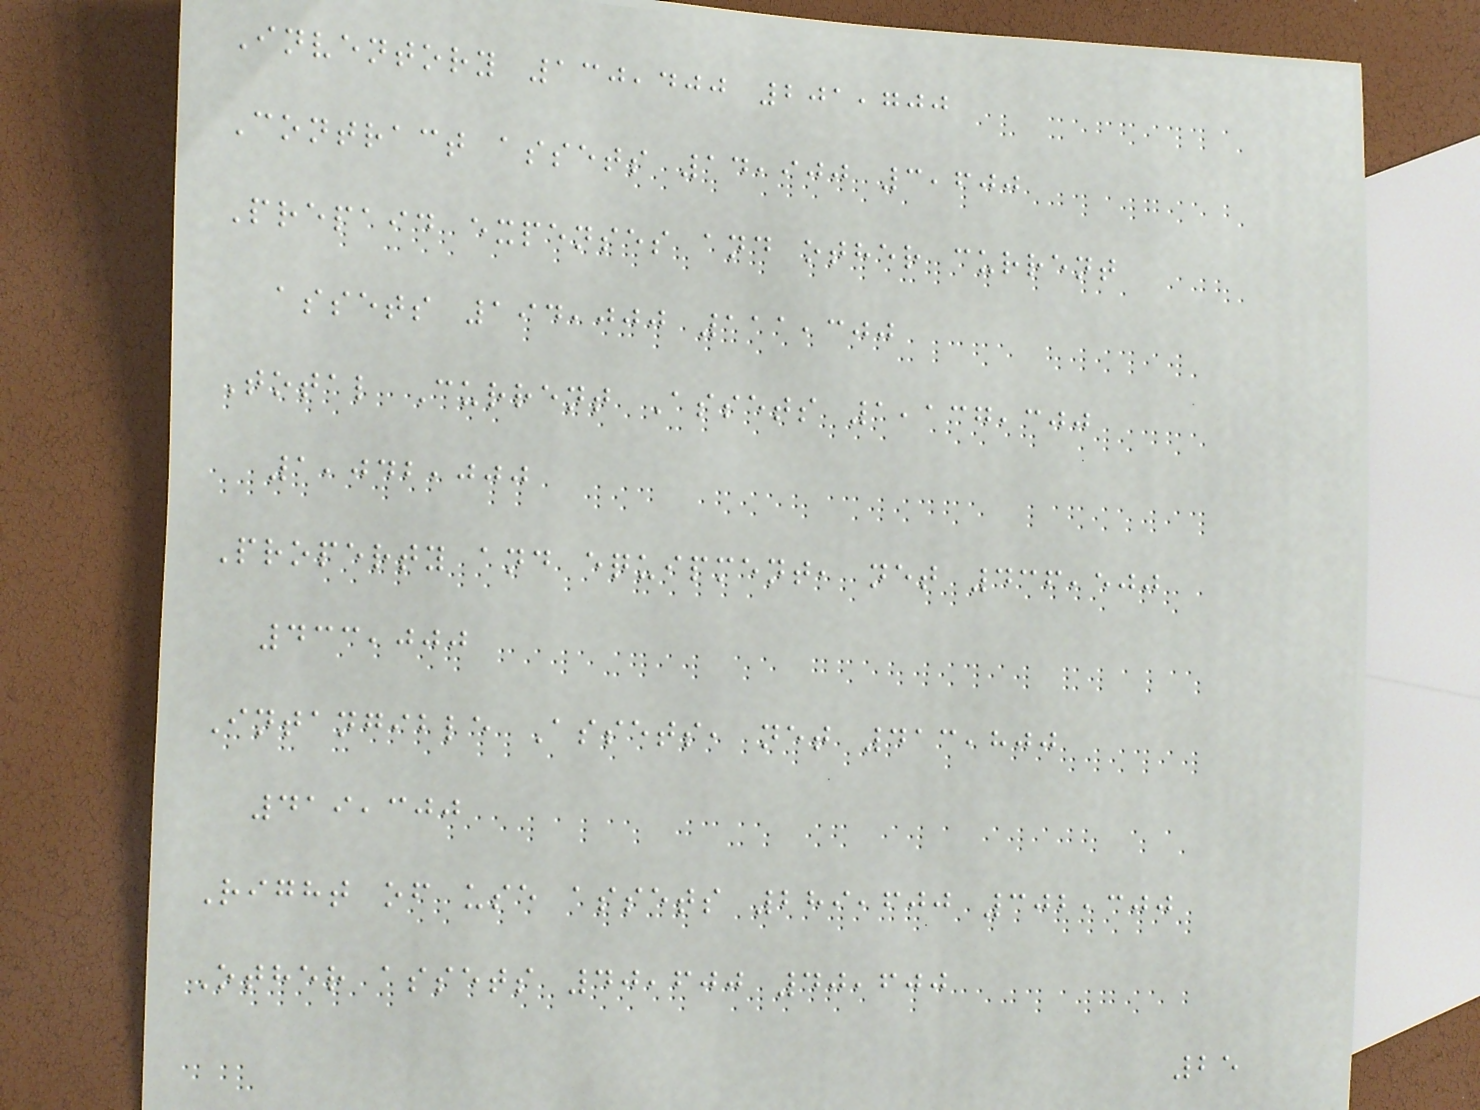Inventory 130,400 201,700
Contract assets 14,900 3,600
Prepaid expenses and other current
assets 194,000 111,300
Total Current Assets 1,137,300
1,042,000
Property and equipment, net 436,500
433,000
Intangible Assets, net 413,800
419,300
Right of use assets 289,600 302,300
Other assets 40,600 40,600
25
